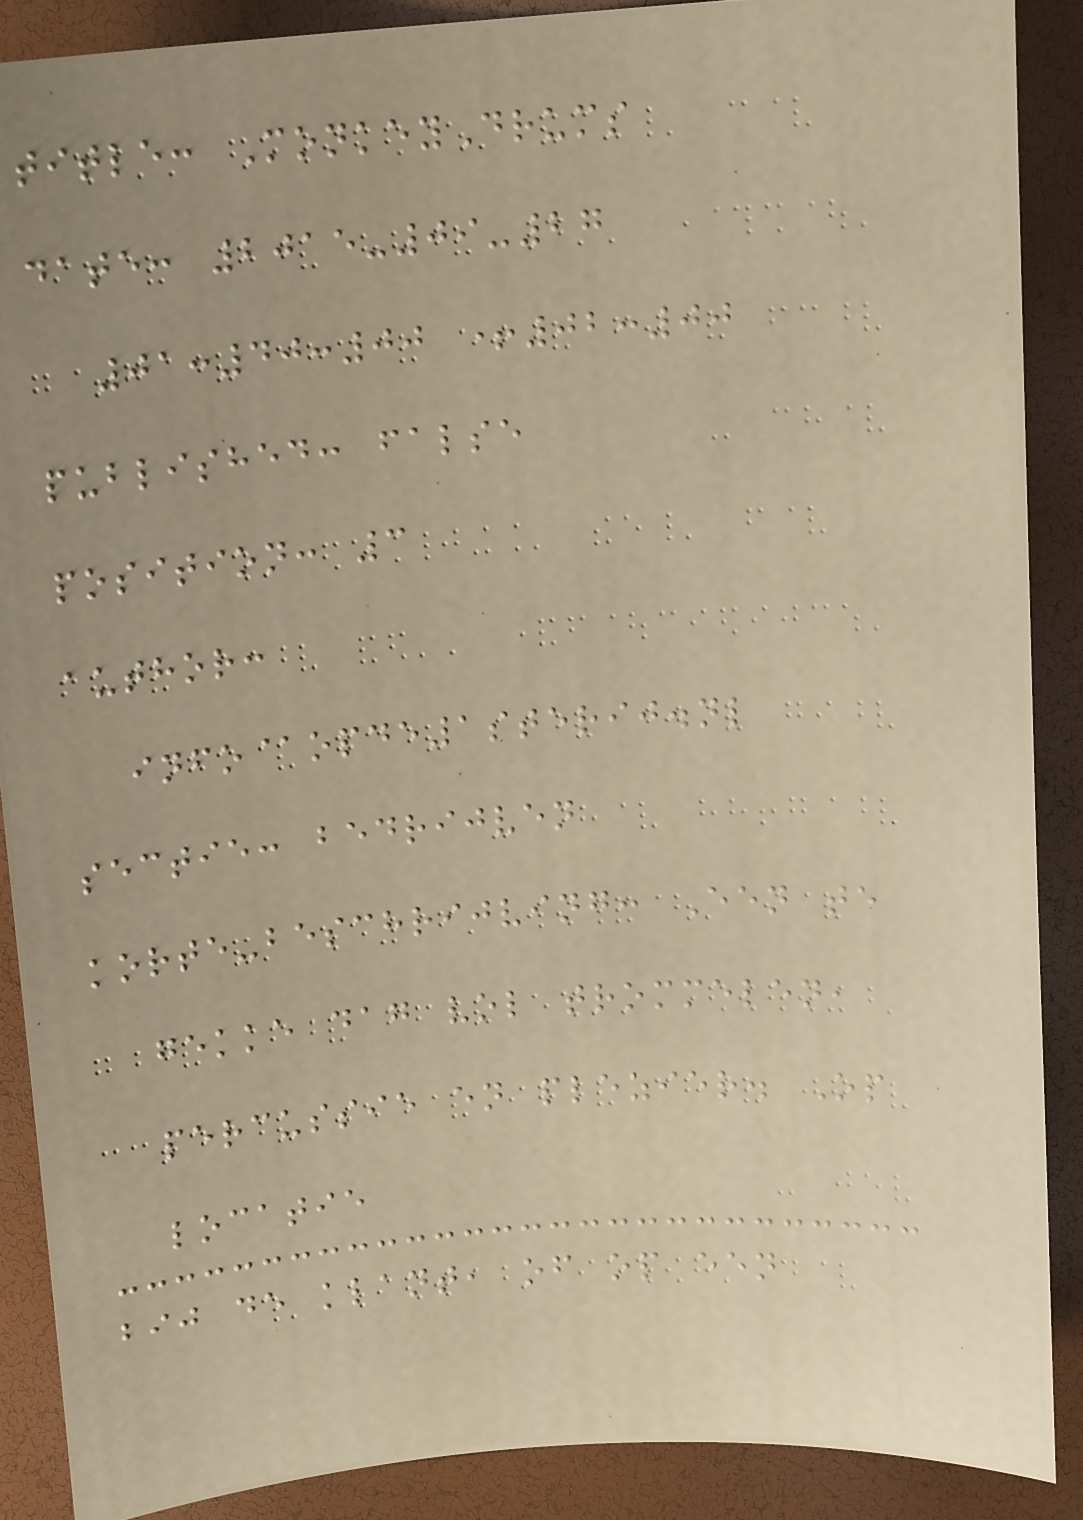title: MonkeyDrums
date: 2015-09-27
01:40:00 +02:00
published: false
position: 3
author:
info@opde1sterij.nl
sectie: bedrijven
korte-beschrijving: Een te
gekke dag vol trommelen,
percussie en plezier. Op
locatie
bij de klant, of op een
